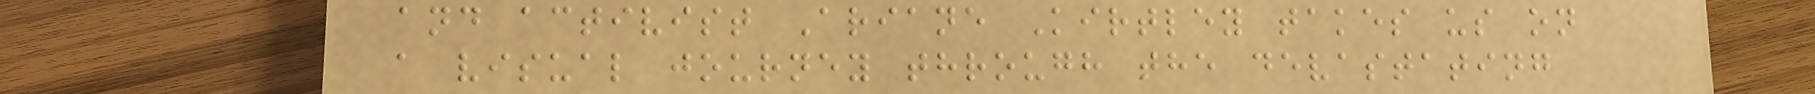and activist Ariane Kirtley takes us on
a visual journey through the devastating
